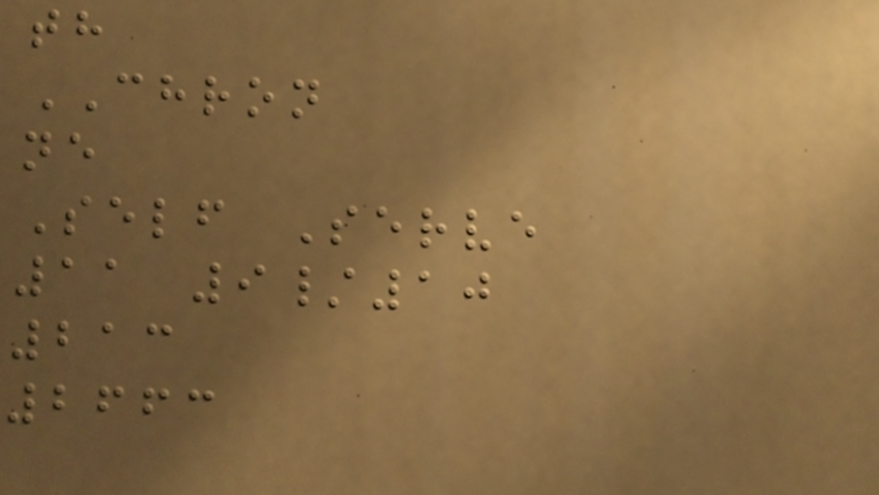th
CHRON
ne
Self Serve
11 9/10
213
2663
